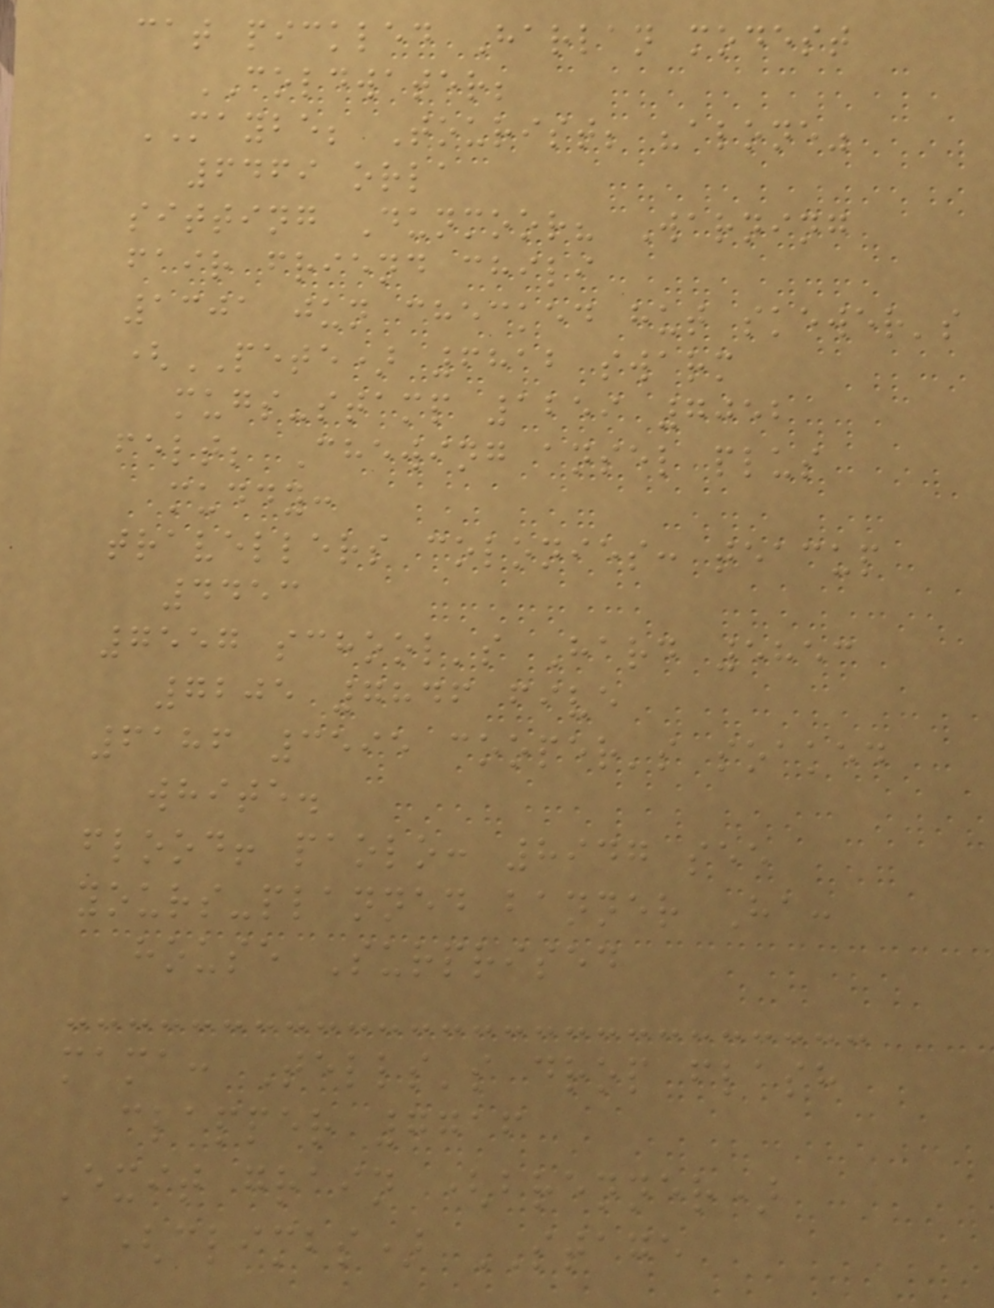cat pickled Harlan modest
COLDWATER;
MAYBE; Tourist; "alone"
6469 orla
sitting Dunmoor? Warning
fair friend chili
1301 jun checked hut skewer's
(PETE) 6812 swarm
mugs-stamp 1259 7052
felt; Chewing ansel plus
muddy:
travellers colonies: teacup
4453
7557 school's Hard 5853
7205 7846 five
6186 3595 cooper's soaked
white.
flood! paolo: 8947 see
yours-planned banner Ha:
house Surprised
mama: Tells's drop flash
clapper 7716
Exit grain (brenner)
(climbs) STAGE
